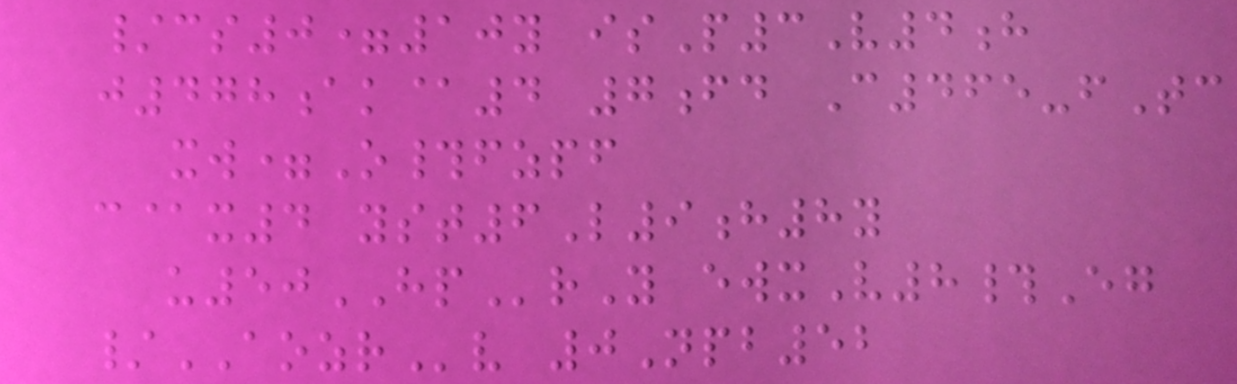/cs0=10y isP3V4h
j478ak@4 7fd C465-fTc
xw=O#fzpf
c@x4 yst6L9h8y
u50HPrY ewxV8#Eg
/AOZRv 0Npb52
